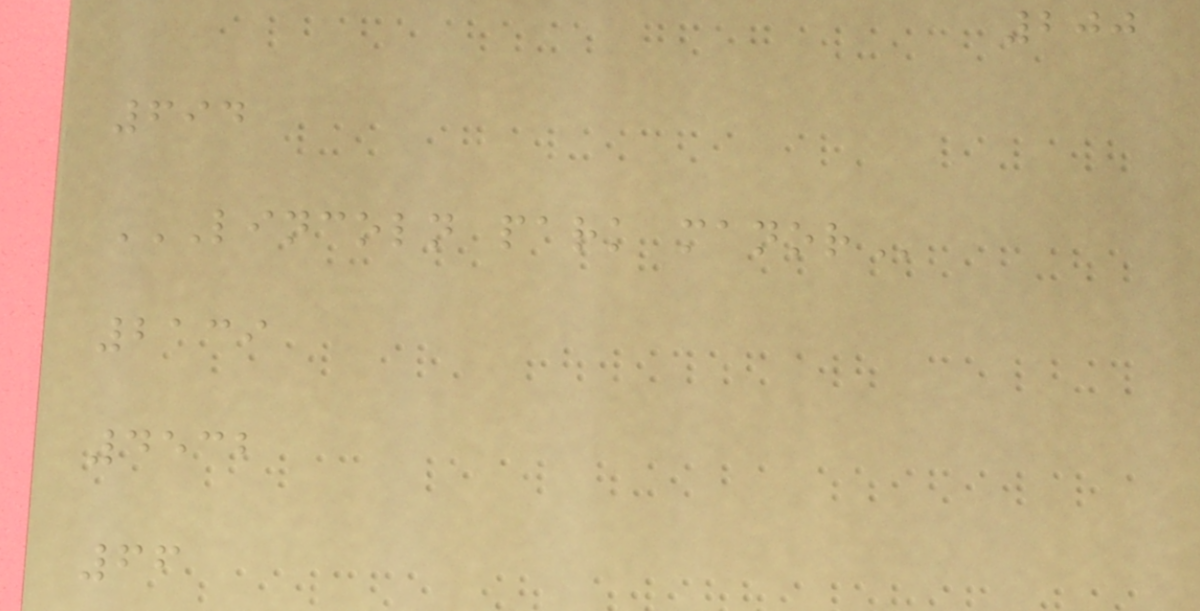200
694
LINCOLN PARK MANOR
2139
4532
66
